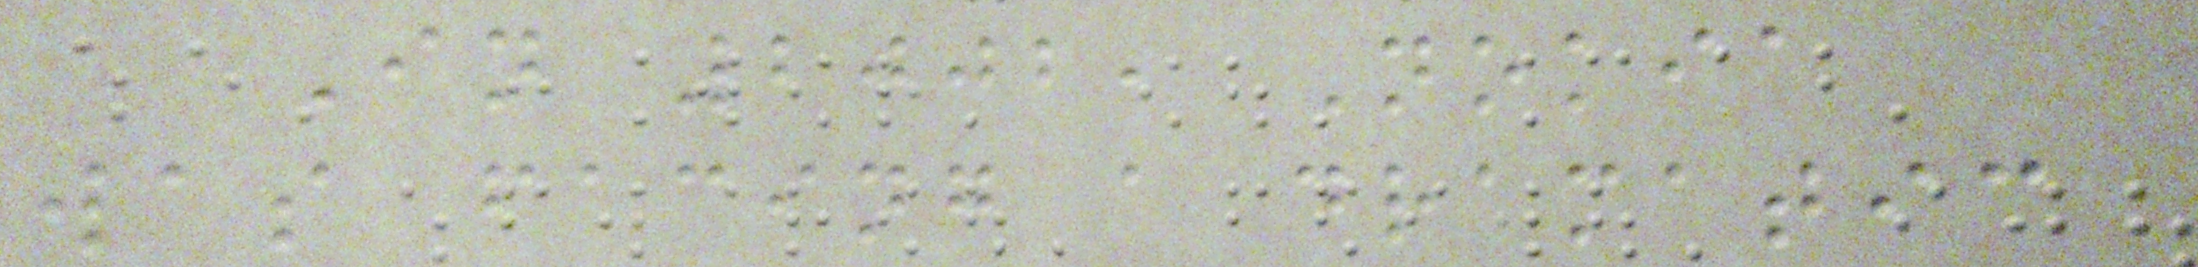In 2002, Nokia
was facing a dramatic
